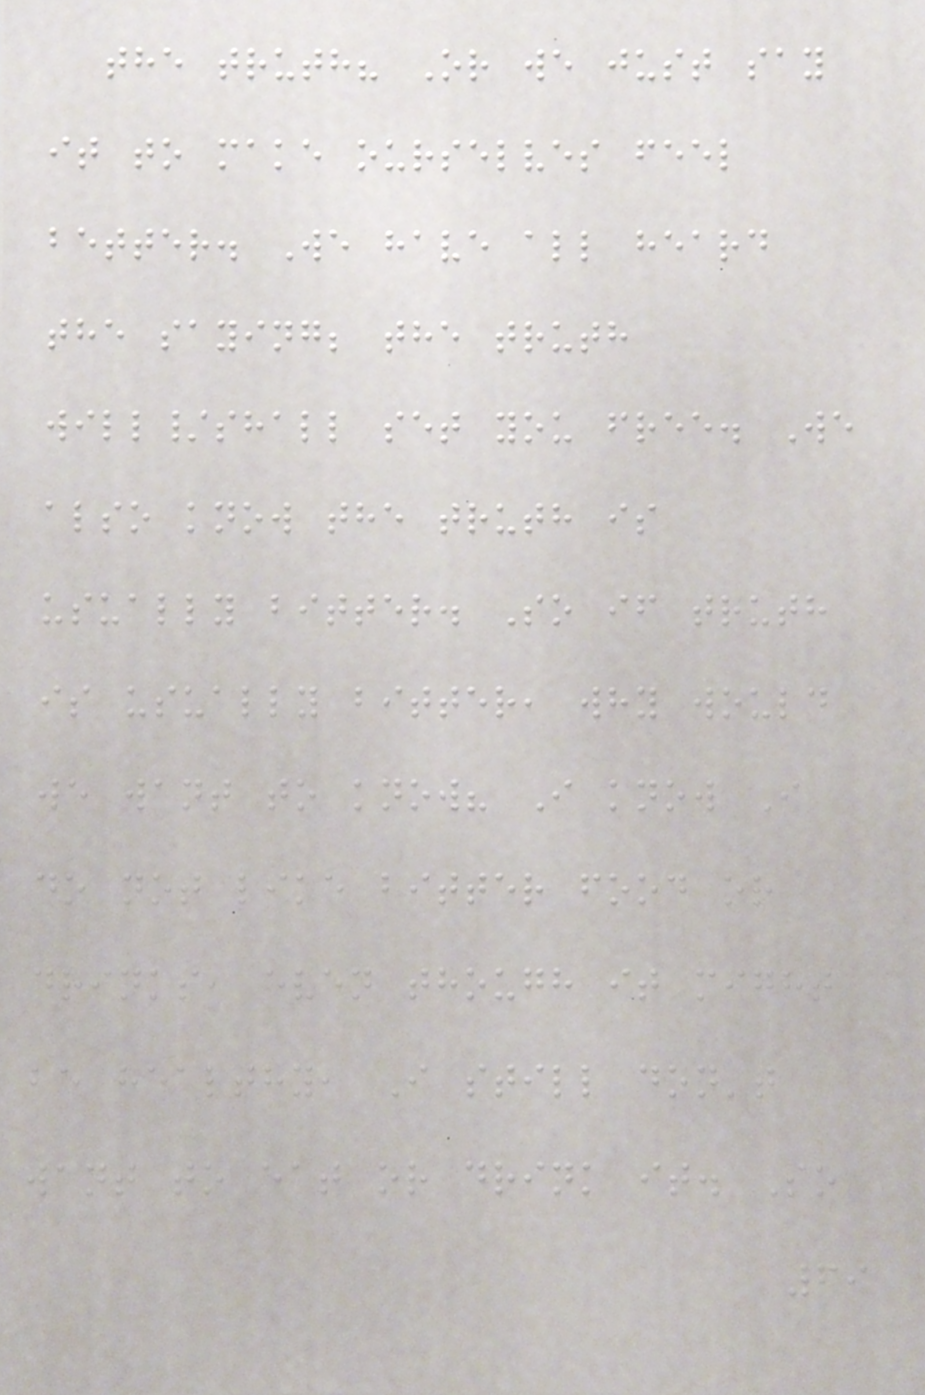the truth? Or we just say
it to make ourselves feel
better. We have all heard
the saying; the truth
will/shall set you free. We
also know the truth is
usually bitter. So if truth
is usually bitter, why would
we want to know? I know I
do not like bitter food or
drinks, even though it might
be healthy, I still don't
want to eat or drink it. So
69
